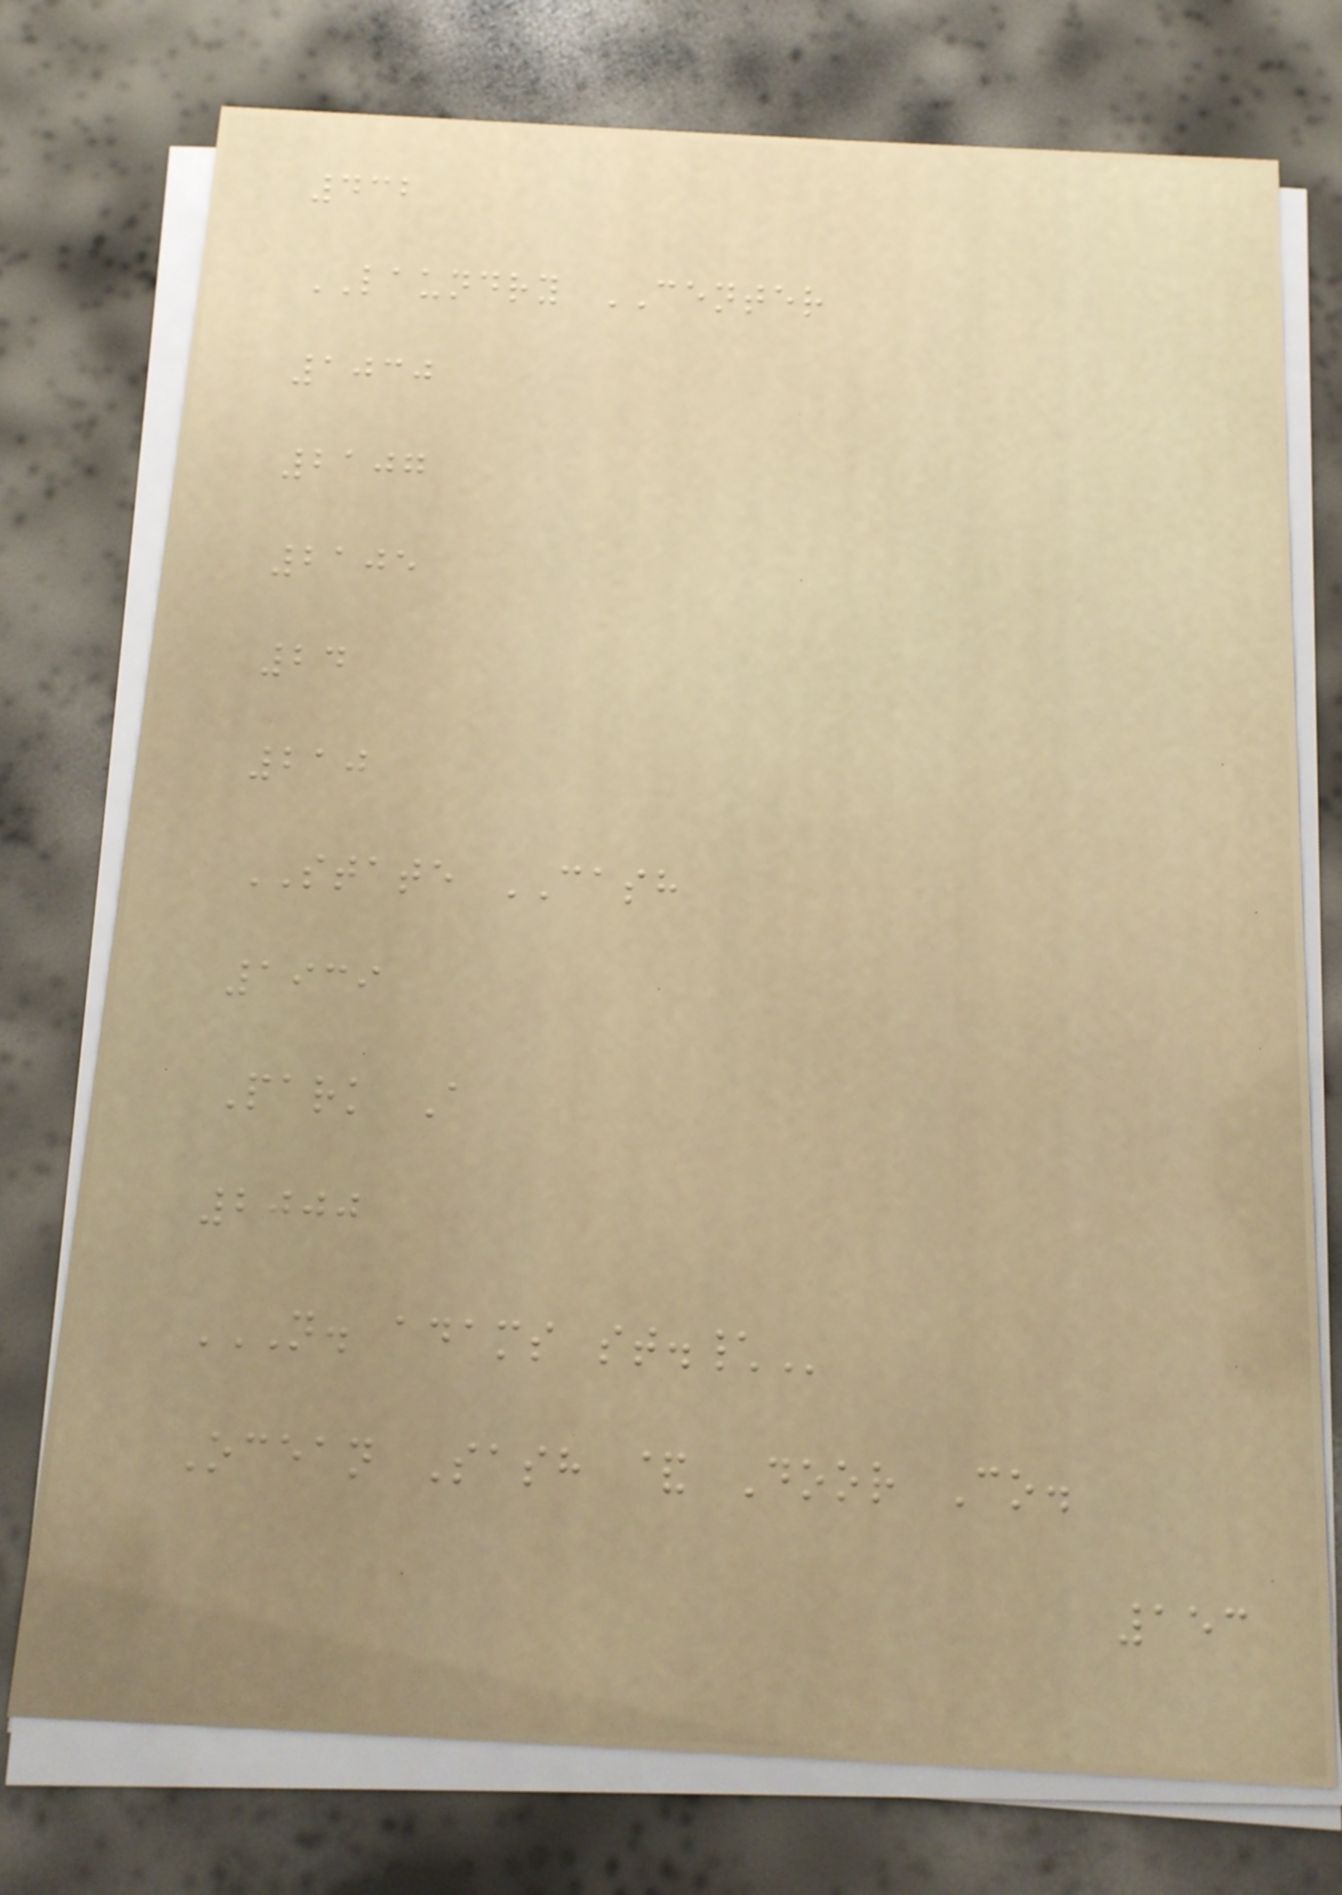432
LAUNDRY CENTER
1030
2107
2105
24
210
STATE CASH
1939
Park A
2000
N. ADAMS ST.\
Ocean Sash & Door Co.
153
